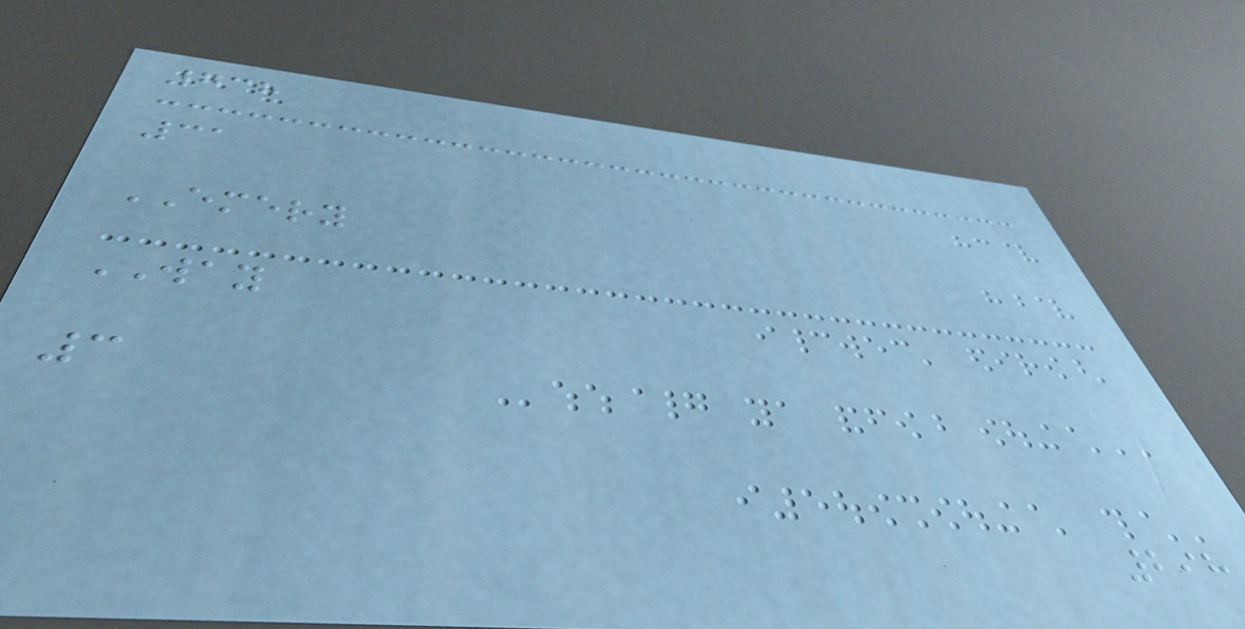738
31
EMERY
WAY
3
298
